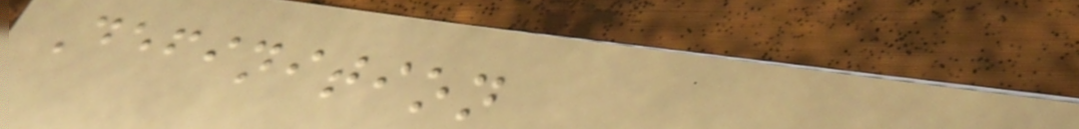Definition
